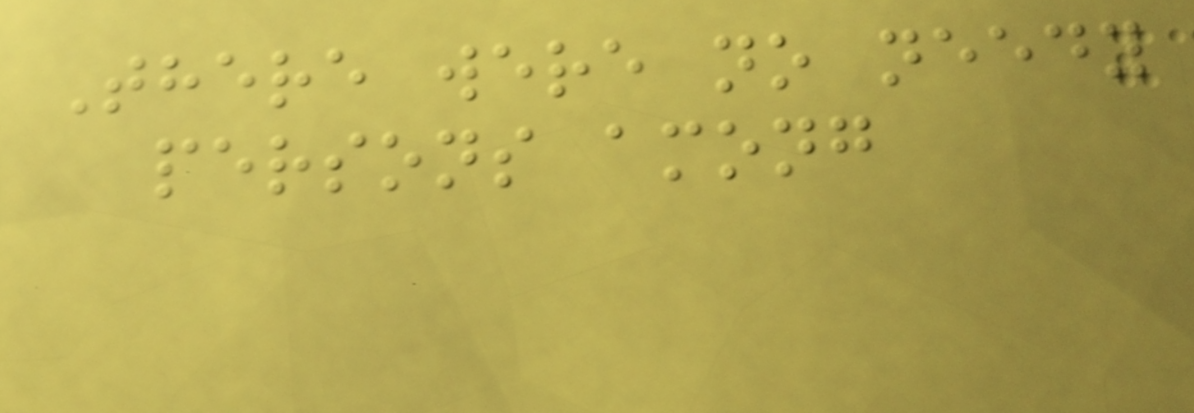There were no needy
persons among
